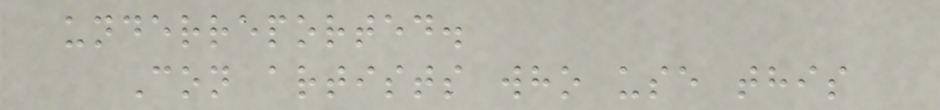underreported.
Con artists who use this
